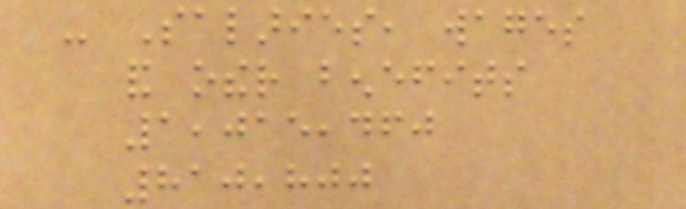- Salaries, wages
and other benefits
1,015,460
810,800
